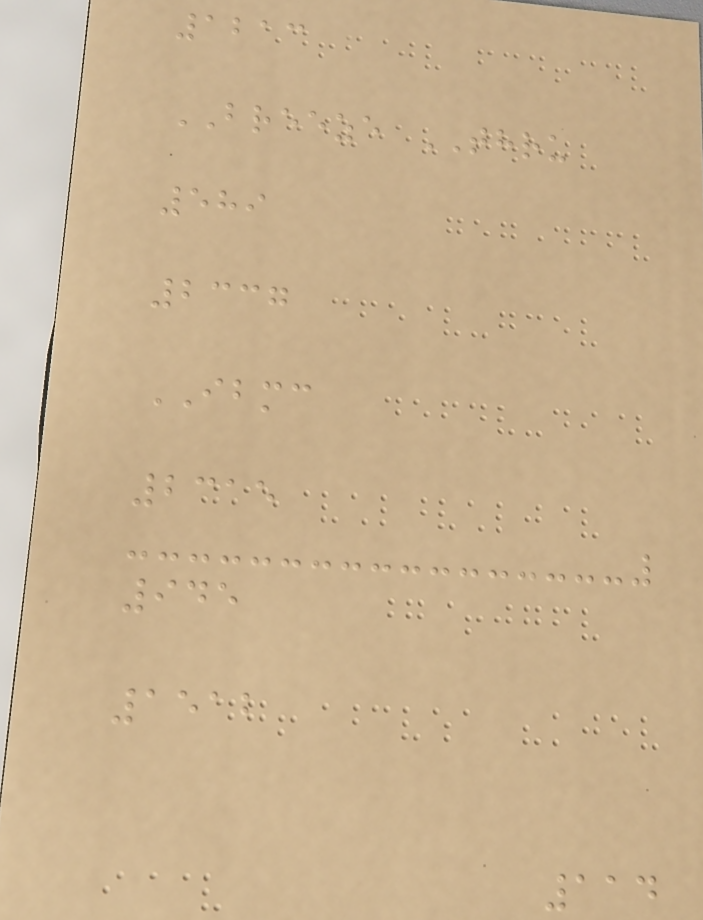1213
BREEZE THRU
589
2337
IBMC
2315
945
1512
114
